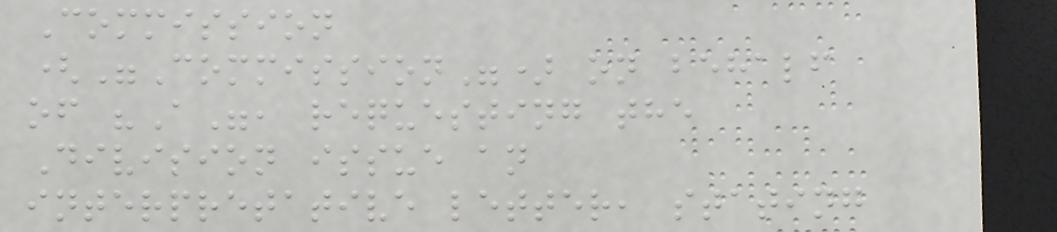Commission
("Commission") on behalf
of "A", requesting the
Division issue an
interpretative letter, stating
